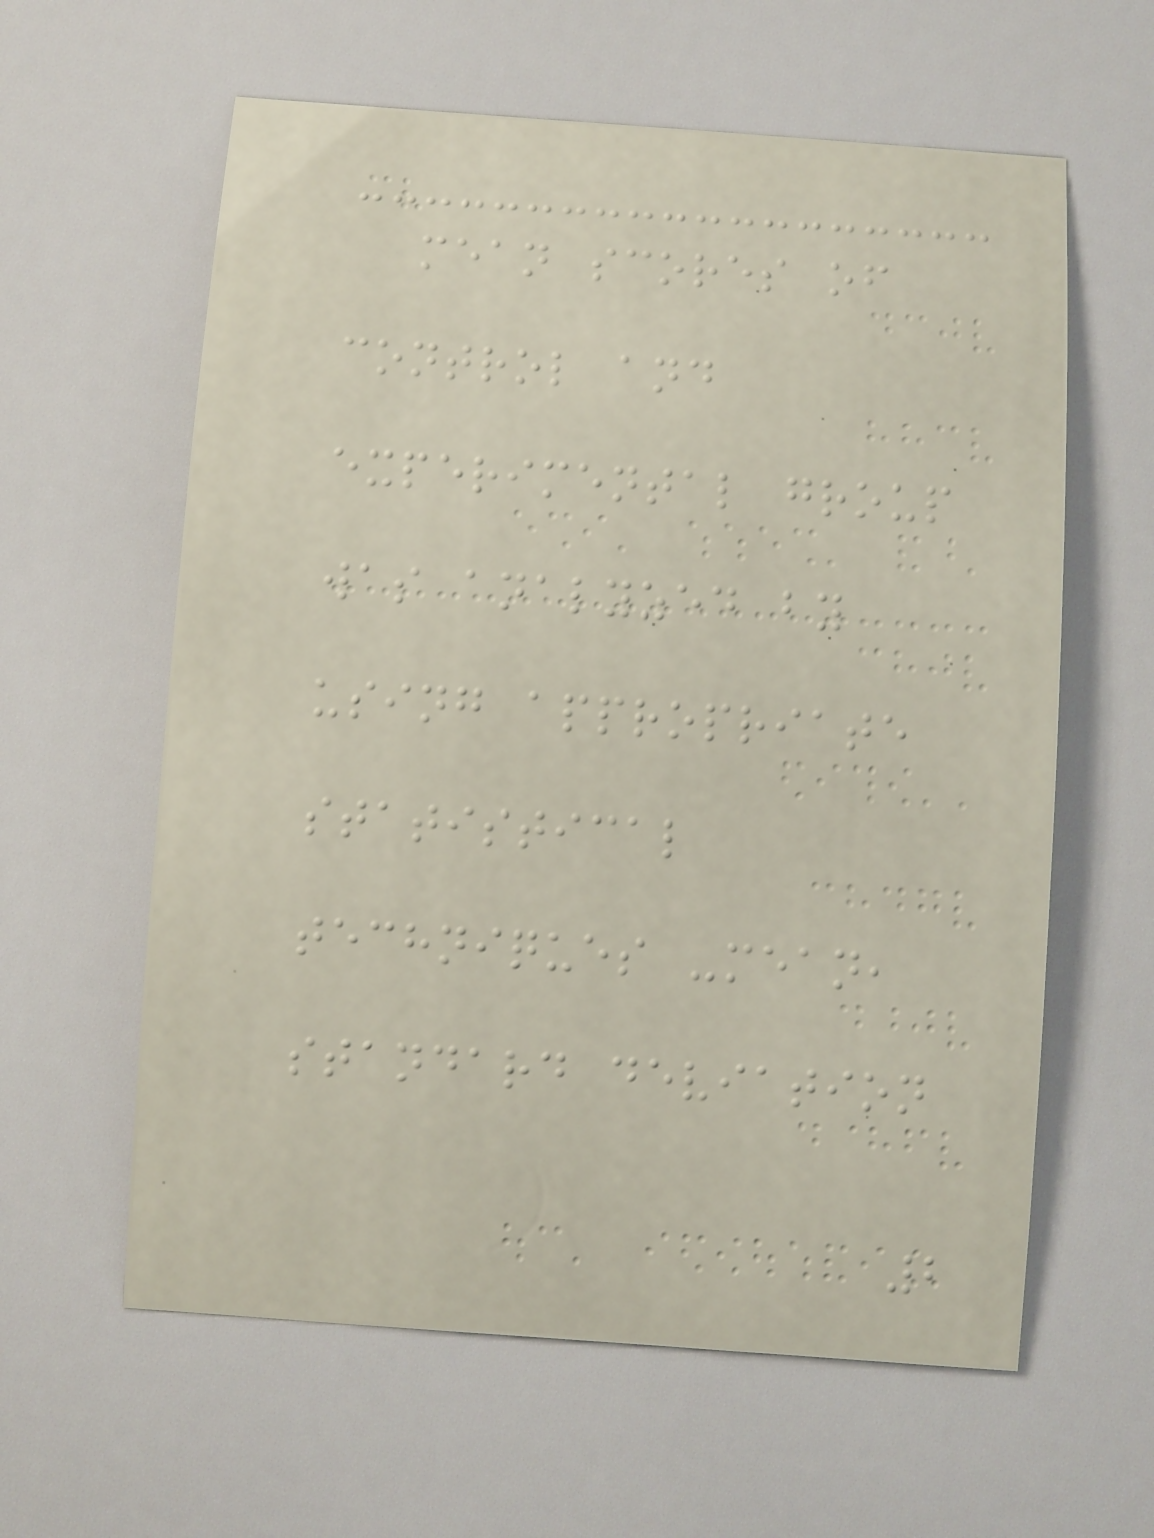mean scores of
control and
experimental group
was analyzed by
using appropriate
statistical
techniques -mean,
standard deviation
2
